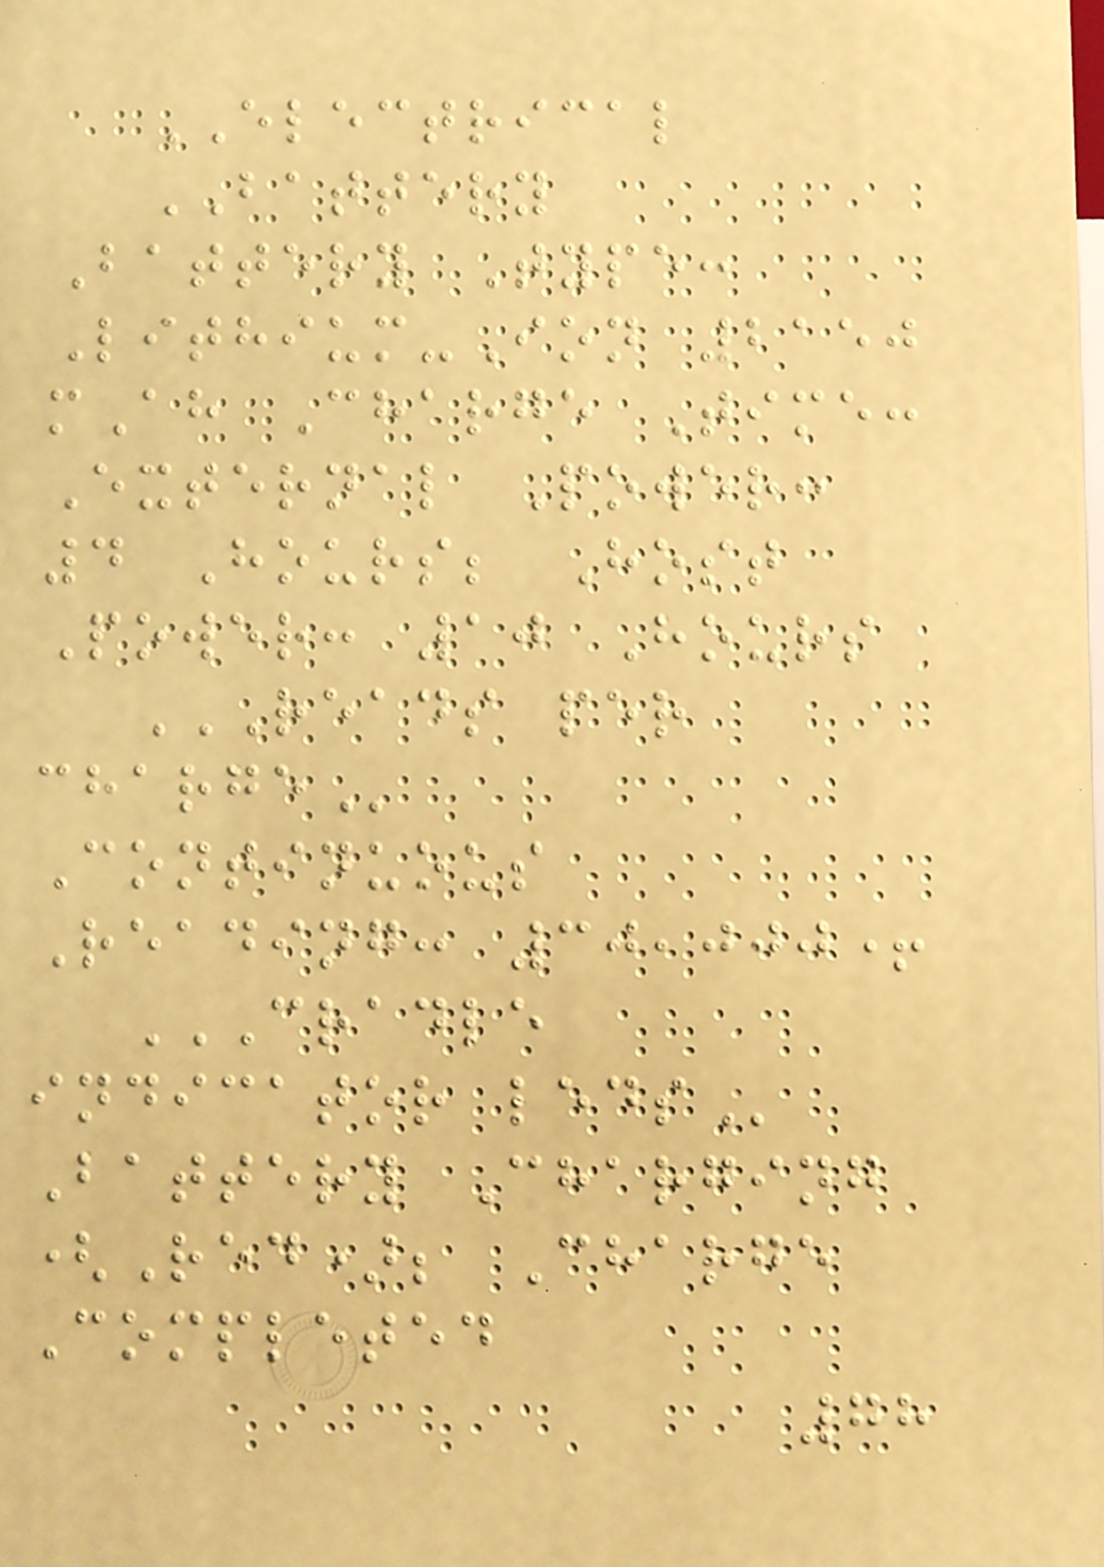ELECTRICAL
BATTERY
Battery Type:
Lithium-Ion 2150
mAh Charge Time:
External Power:
4 Hours; Host
Power: 10 Hours
READS PER
CHARGE
Continuous
Reading: 30,000+
CRADLE
INDICATOR LEDS
Battery Charging
(Red); Charge
Completed
78
